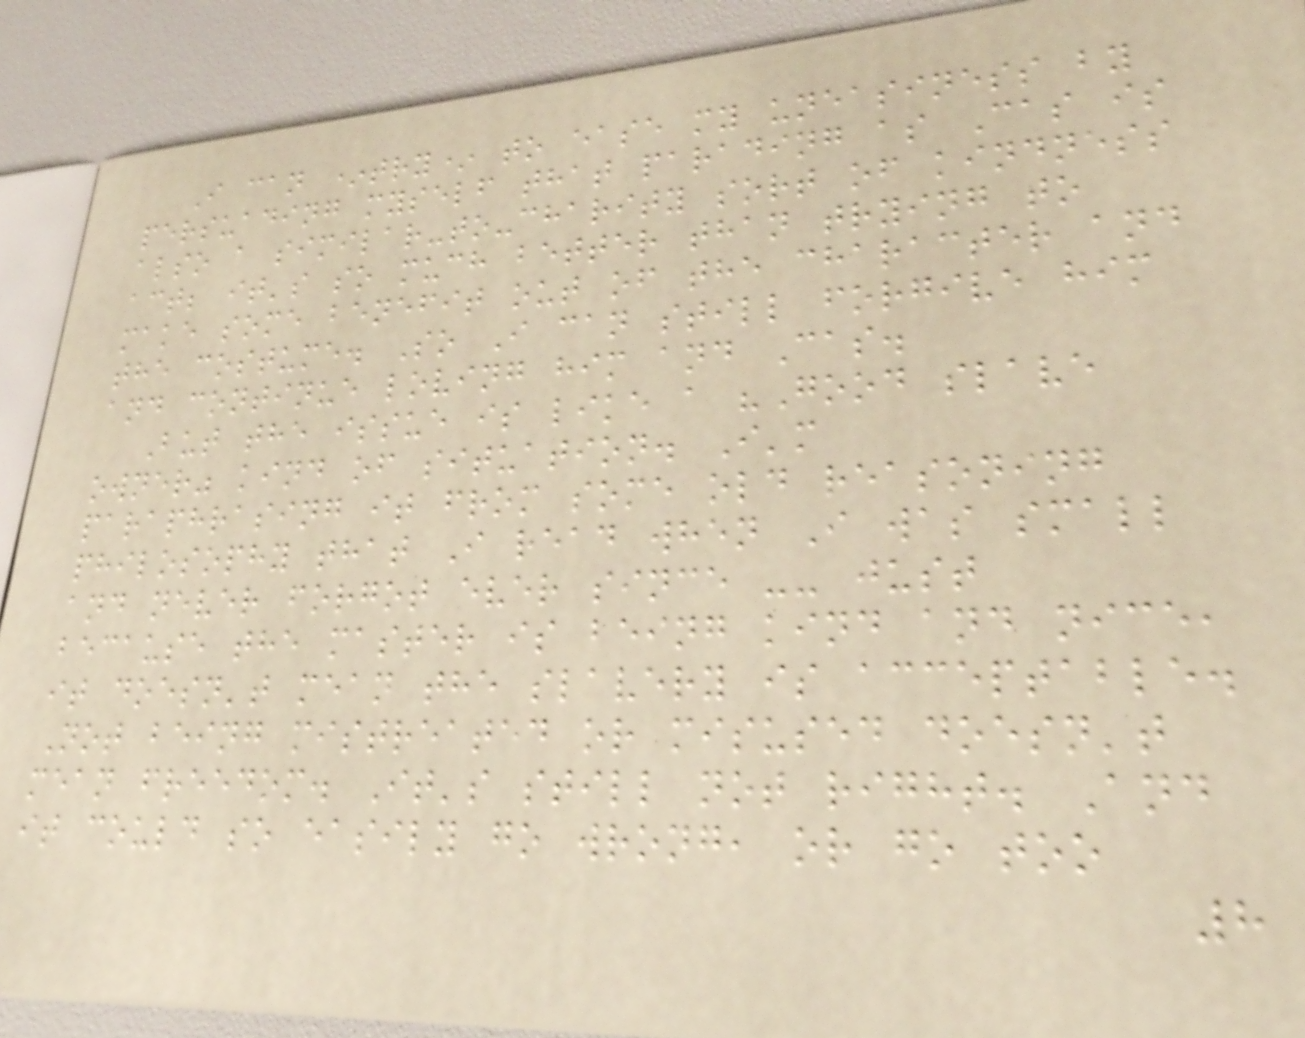I can *try* to ease my uneasiness by
persuading myself that parading as Cas is
also a similar-to-charity sort of kindness
act; it's so much better than trying to
make some benefit out of the character and
the costume. So I can still forgive him
and continue loving him and Cas.
But the issue is like a "Good slave
owner" kind of situation. I'm
paraphrasing it from some old reasoning
philosophy that I read when I was small
and never forgot ever since -- just
because the master is being kind and nice,
it doesn't mean the slavery is acceptable.
Not being mistreated or misused doesn't
mean freedom. It's still not right. And
it could so easily go wrong, or go too
8
